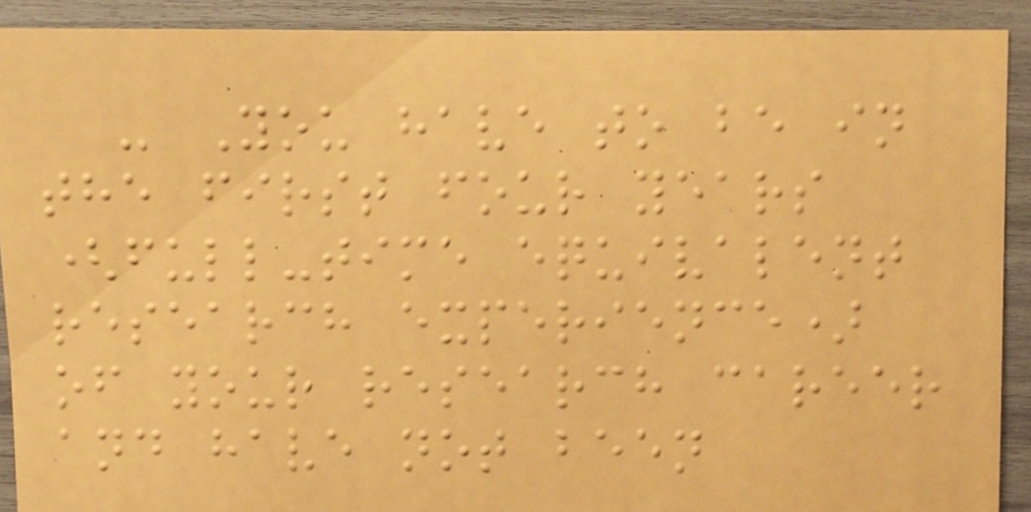- You have to be in
the first four years
(full-time equivalent
research experience)
of your research career
and have not been
